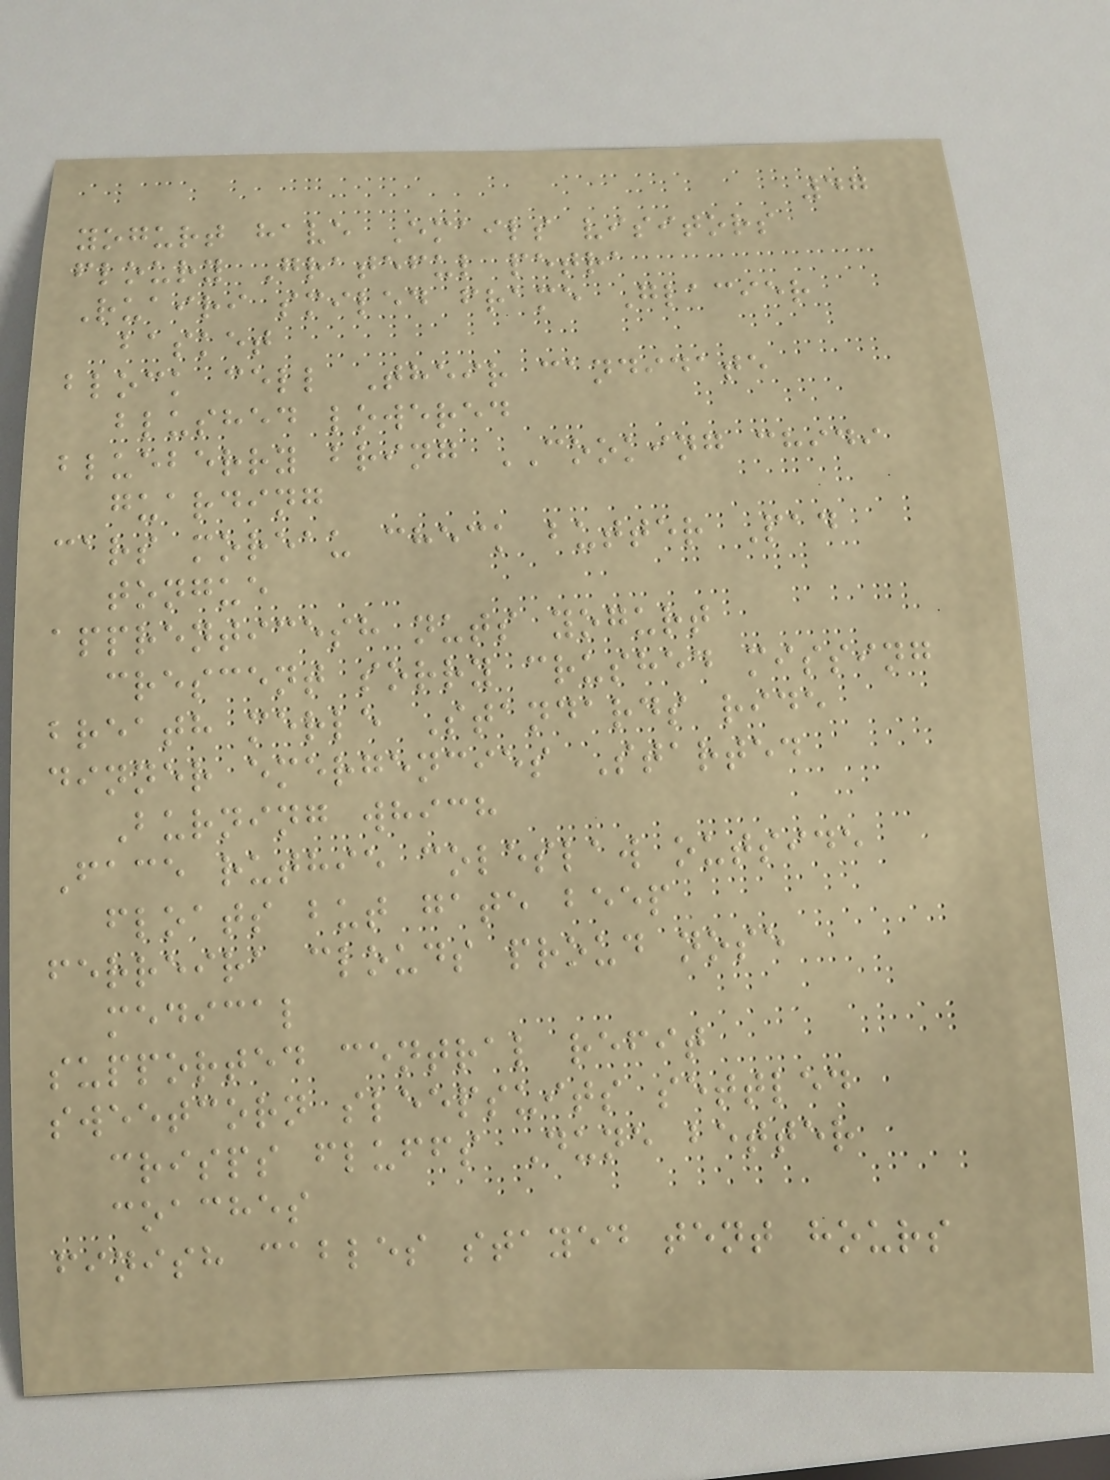47
yogurt have Emails visitors
floury Grateful petra
Ruairi smiled frame Glacier
basket
block cell Their candidate
blushed lowered
blueberry bring COOKING chidi
guarding
cars moreau check butter Pad
tongue
apprenticesh nuts yogurt
crescent sorry crushed missing
breath merle Standards ride
dinner emergencies Started
Burning which
Face ruthie coleslaw outside
floats but gate beep
ferreira clouds proud nose
medical
supported central refit
sweetcorn sleepsuits settled
crisps fluffs Dune better
coaches
finish cables stayed tent hours
